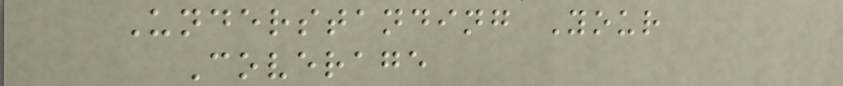Understanding Your
Coverage
